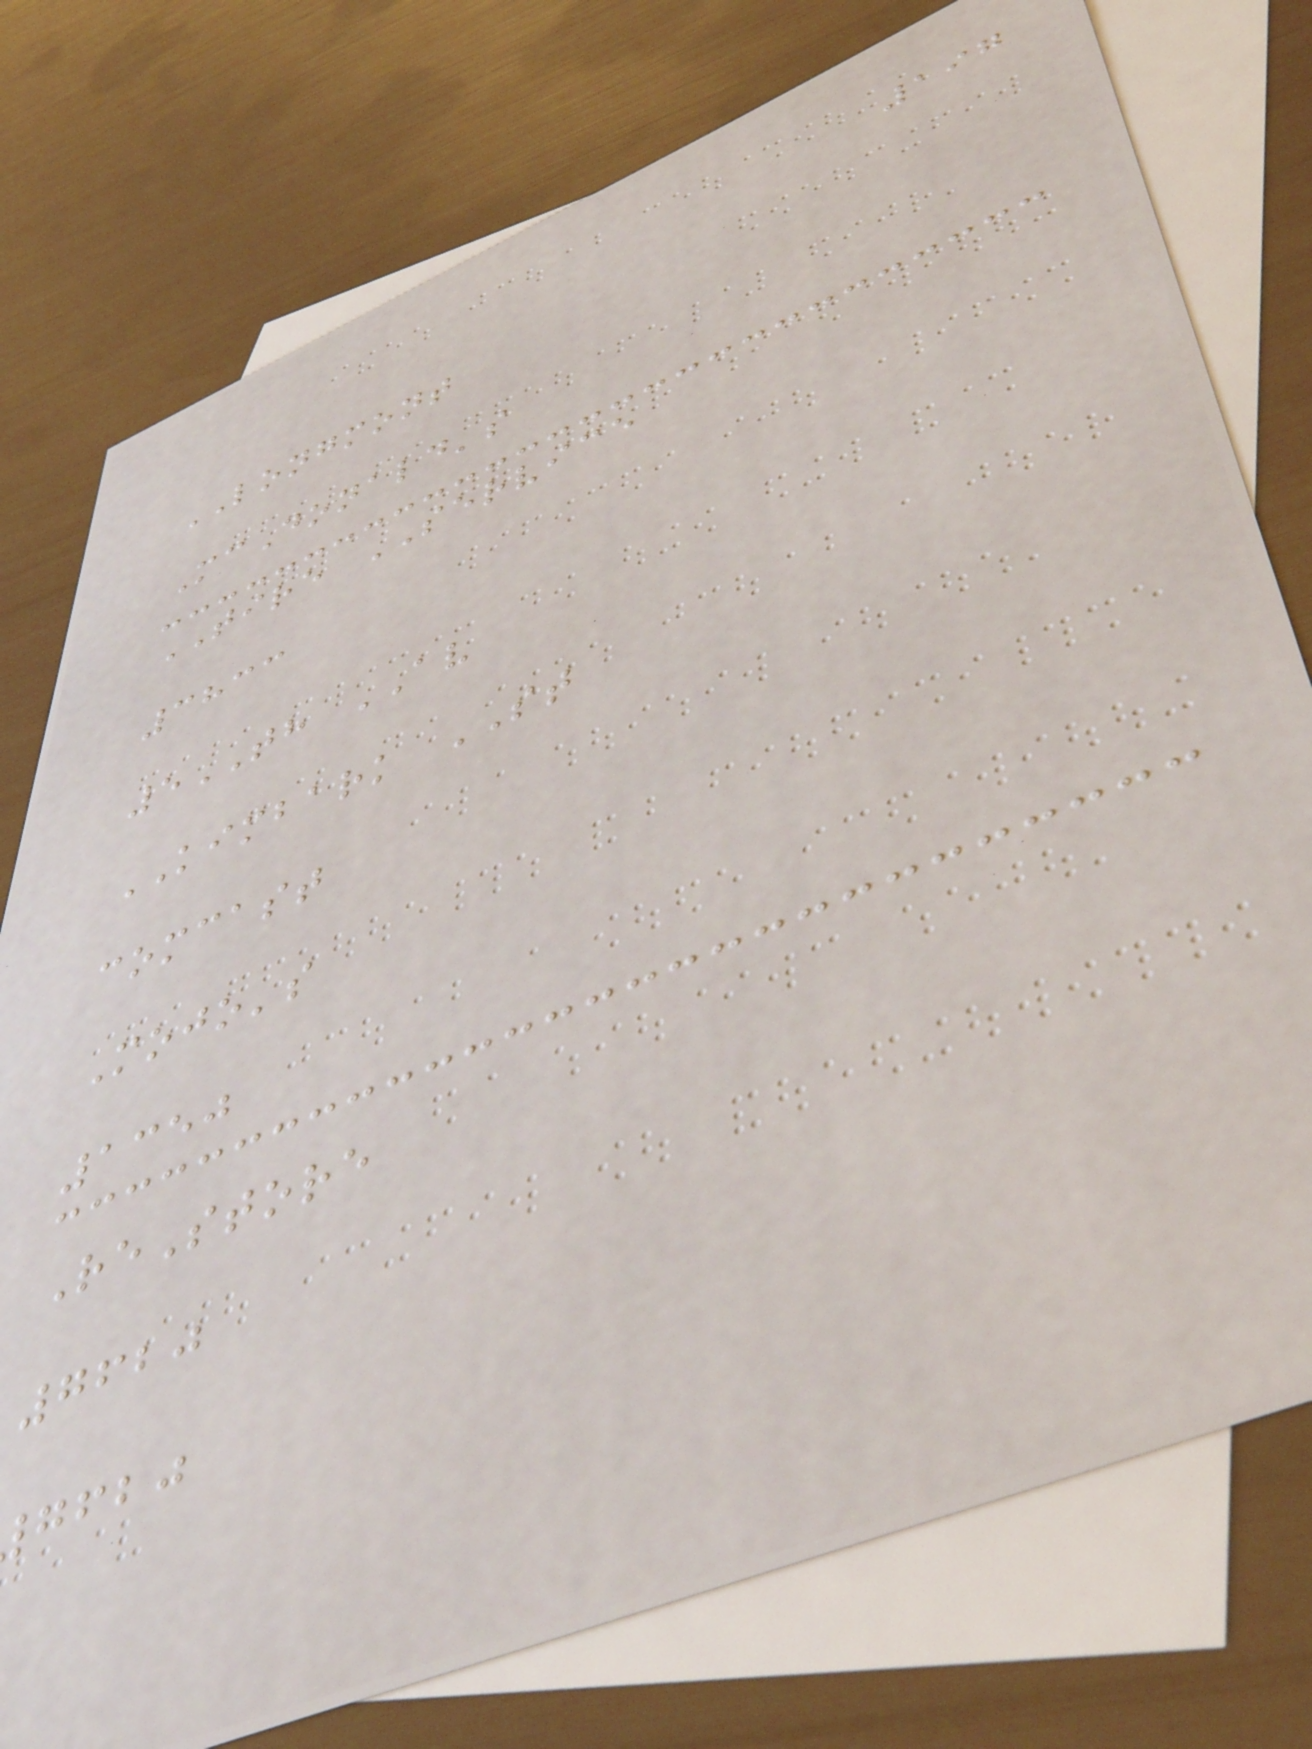197
LONGMONT
McDonald's
TIRE SERVICE
3833
5TH AV
KIMBARK ST
comcast
Mojo's
1350
ReStore
7620
gfbj
